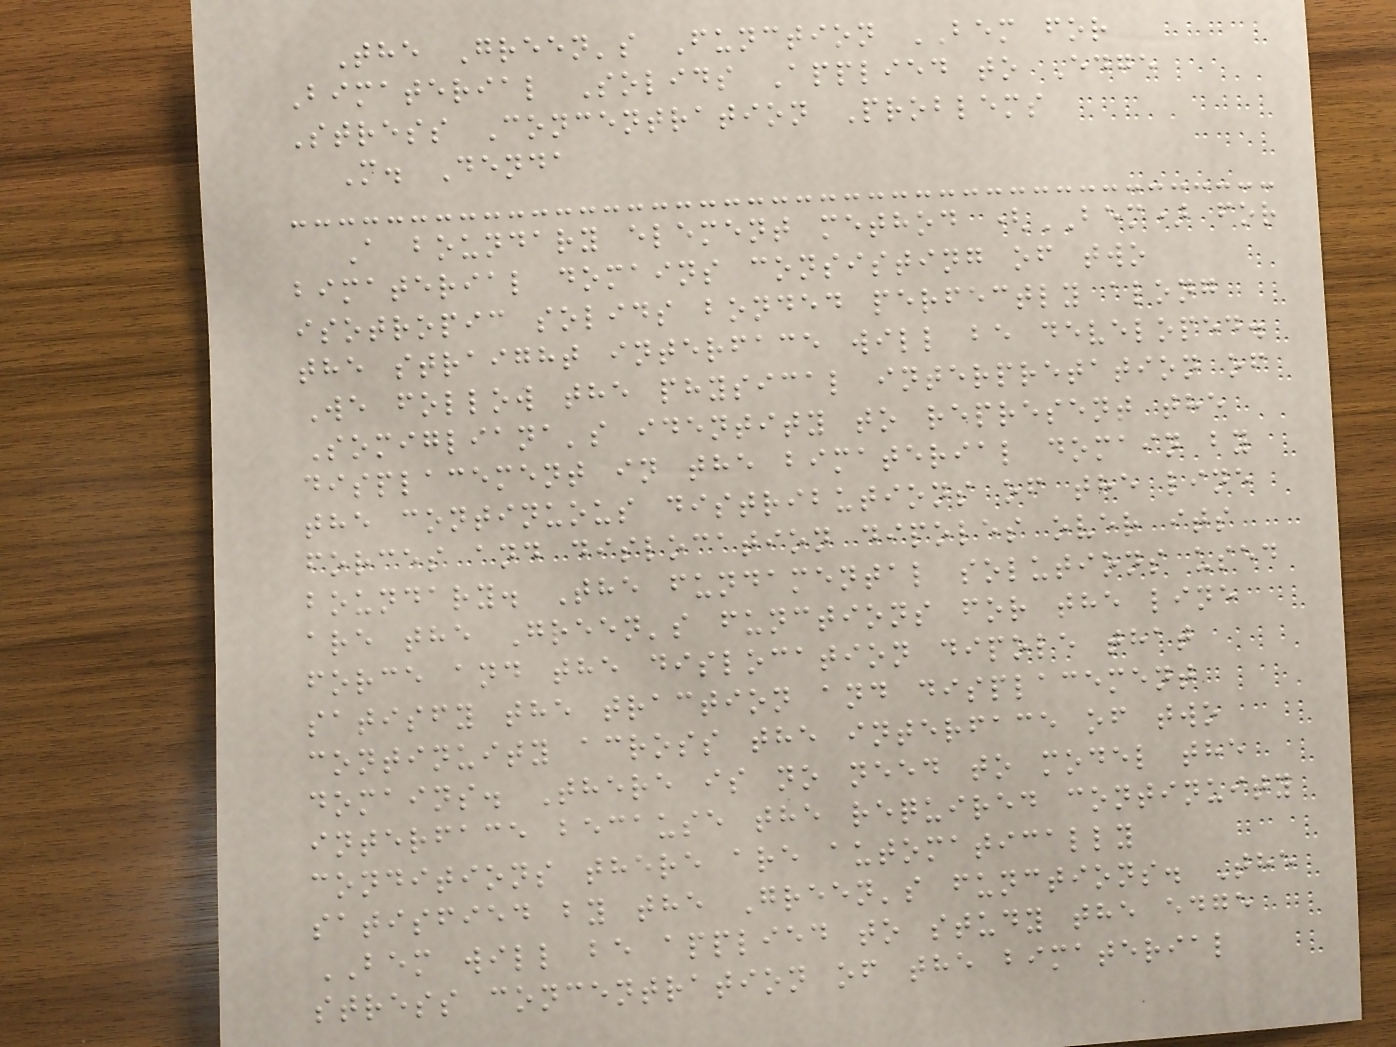The Green's Function BEM for
Bimaterial Solids Applied to Edge
Stress Concentration Problems
M. Denda
A boundary element method (BEM) for
bimaterial domains consisting of two
isotropic solids bonded perfectly along
the straight interface will be developed.
We follow the physical interpretation of
Somigliana's identity to represent the
displacement in the bimaterial domain by
the continuous distributions of the line
forces and dislocation dipoles over its
boundary. The fundamental solutions used
are the Green's functions for the line
force and the dislocation dipole that
satisfy the traction and displacement
continuity across the interface of two
domains. There is no need to model the
interface because the required continuity
conditions there are automatically
satisfied by the Green's functions. The
BEM will be applied to study the edge
stress concentration of the bimaterial
